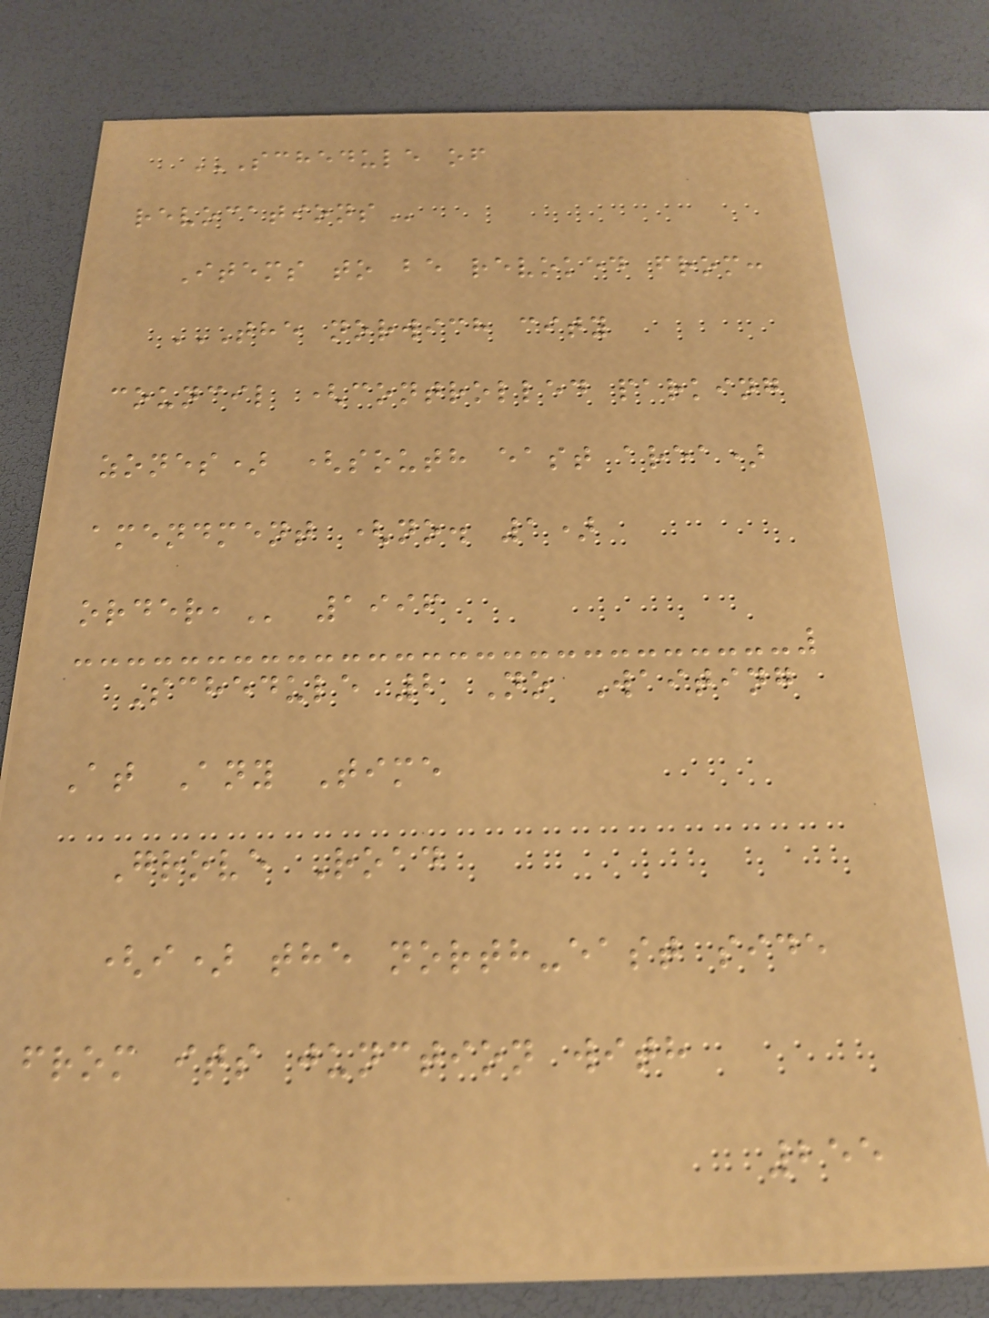SCHEDULE OF
REVOCATIONS
Items to be revoked from:
THE NORWICH CITY
COUNCIL (CONTROLLED PARKING
ZONES) (SOUTH EAST AREA)
AMENDMENT (NO. 1)
ORDER, 1996
Schedule 2 No Waiting
At Any Time
Grove Road
(i) the north-east side
from its junction with
255
